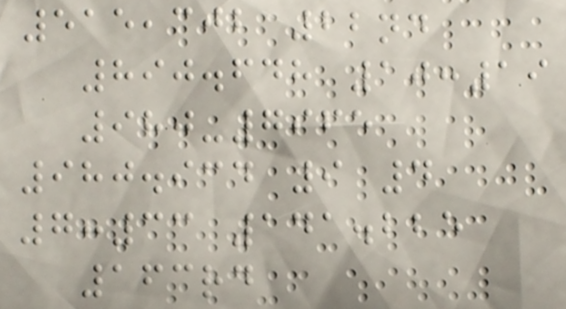515,302 22nd
890.648 10:19
980-7965
980.934 9 4
7:33 141.225
163rd
